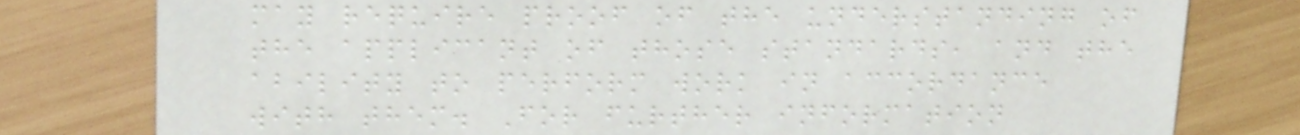may require proof of the understanding of
the applicant of those standards, and the
ability to perform work in accordance
with them. For further information
